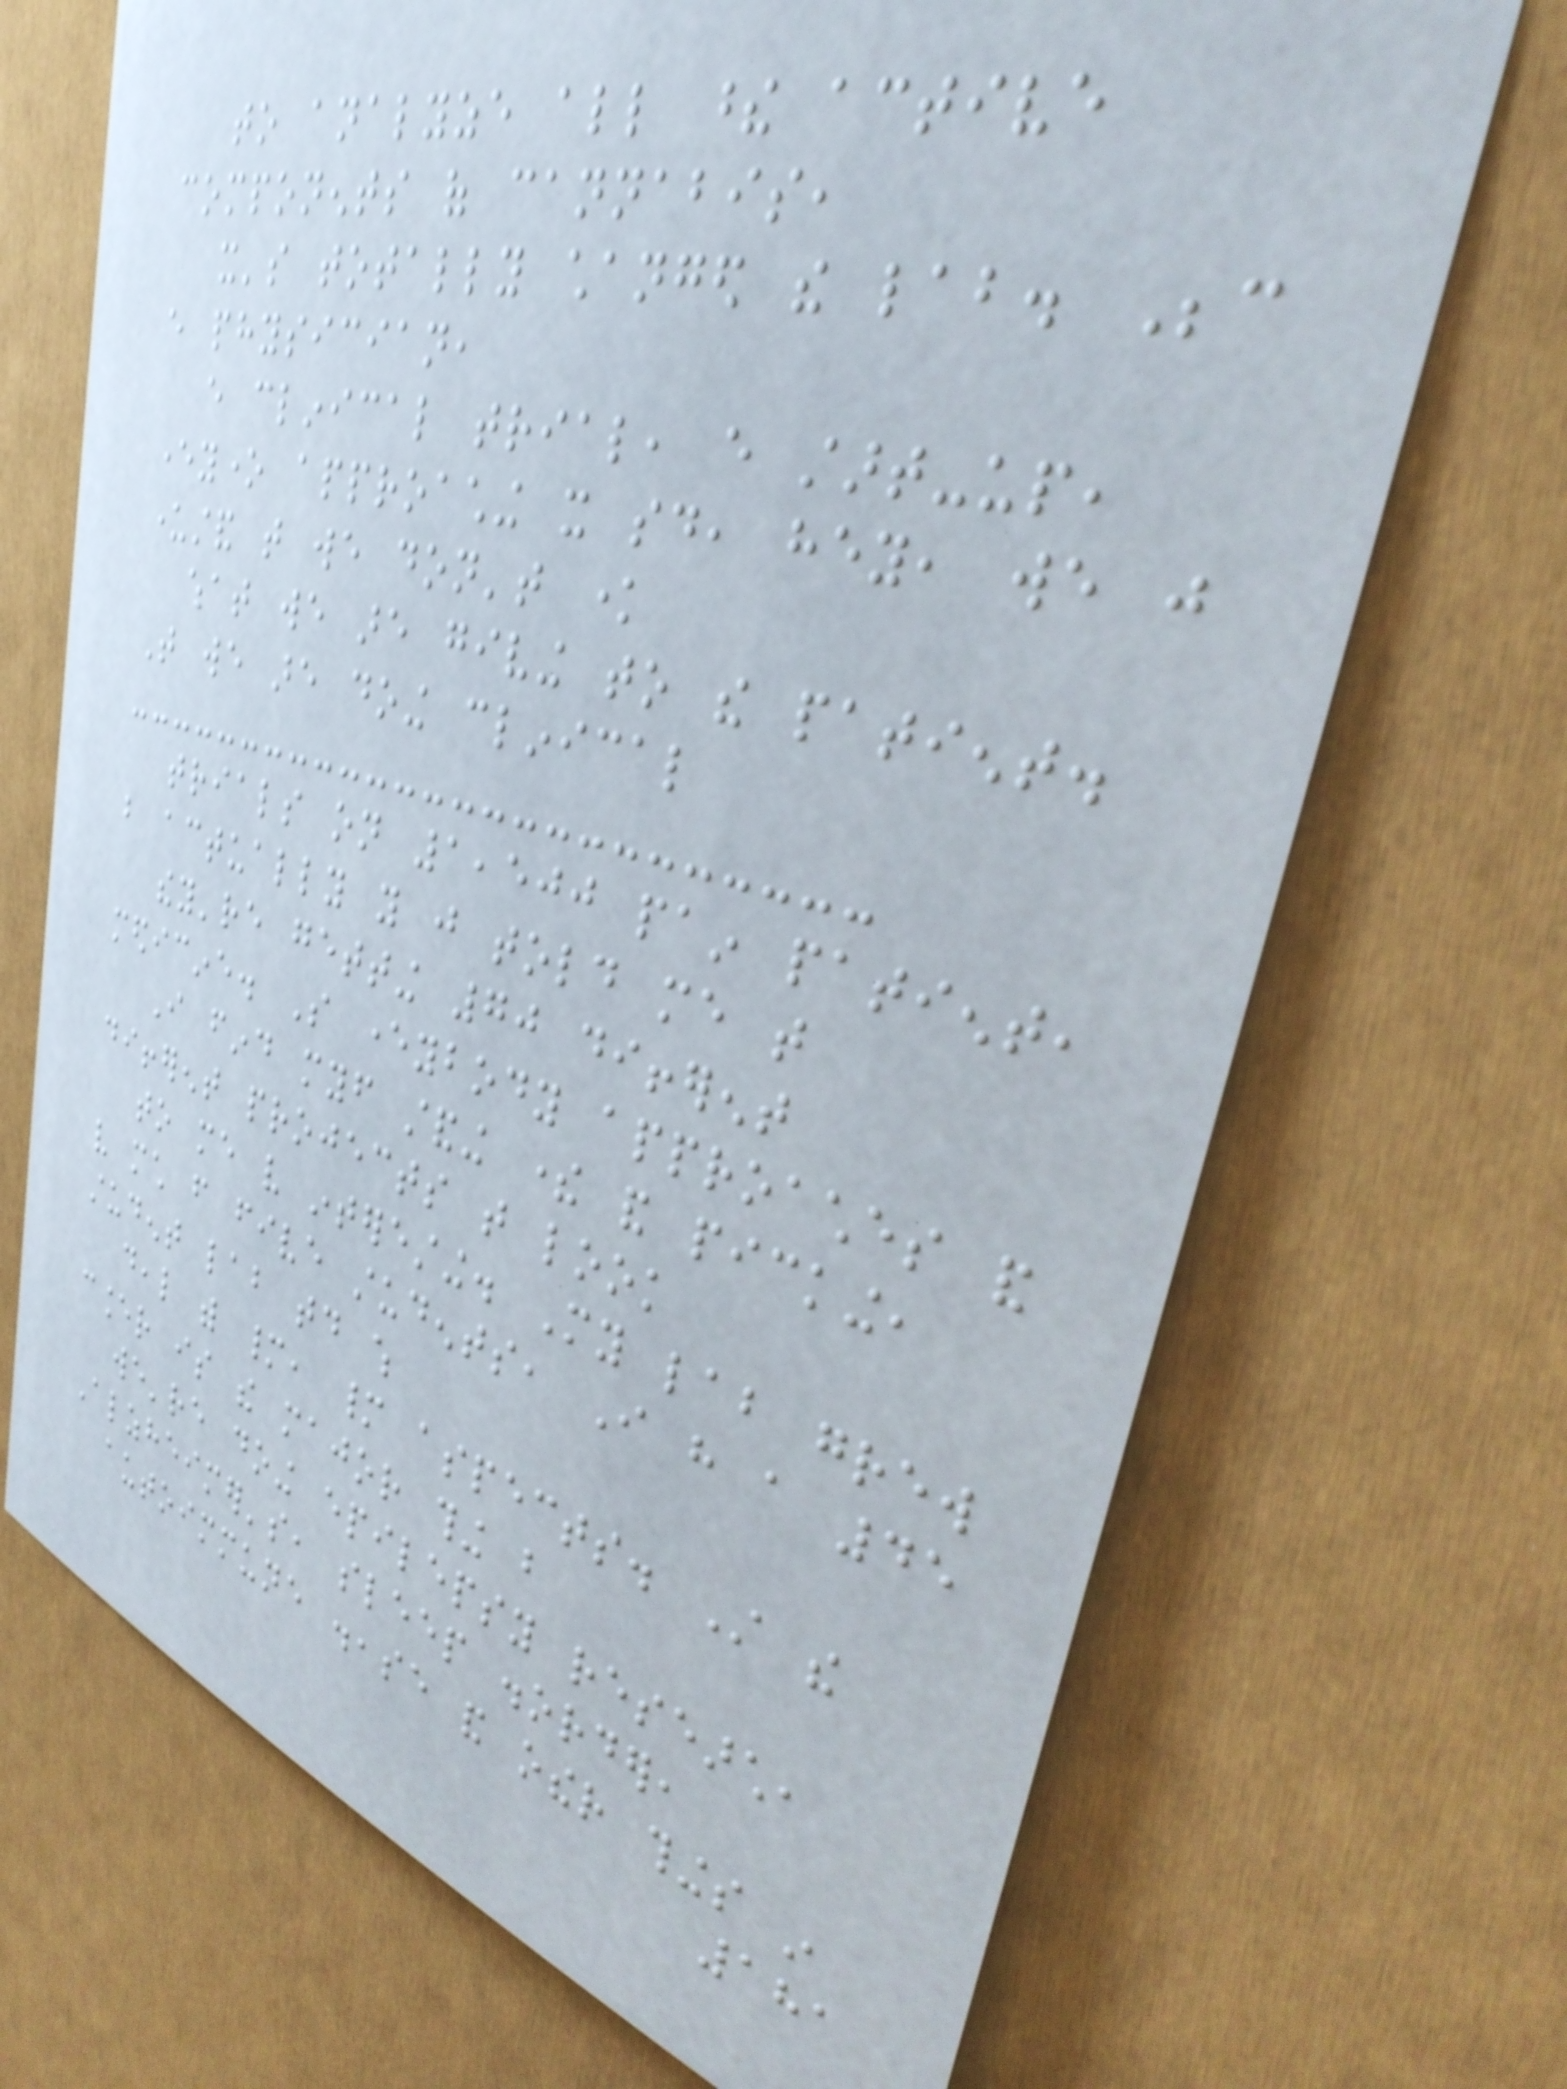to analyze all these active
components of cannabis,
it's totally changed the lab. Because
every physician,
every clinical trial, every start-up,
everyone approaching it said, hey, we just
understand that we don't know
what we are giving to the patient.
That we are doing clinical
trials on 1,500 pain patient,
but actually you just told me that
they're getting 70 different
medicine. So everybody approaches and
I find myself standing there and picking,
different projects that look
to me very interesting. My lab grew
very much from five students, I have a 45
student lab today which
deal with many, many aspects. Still the
cancer is the major thing but
we're doing epilepsy research,
Alzheimer's, sleep disorder,
autoimmune disease and other things in
181
